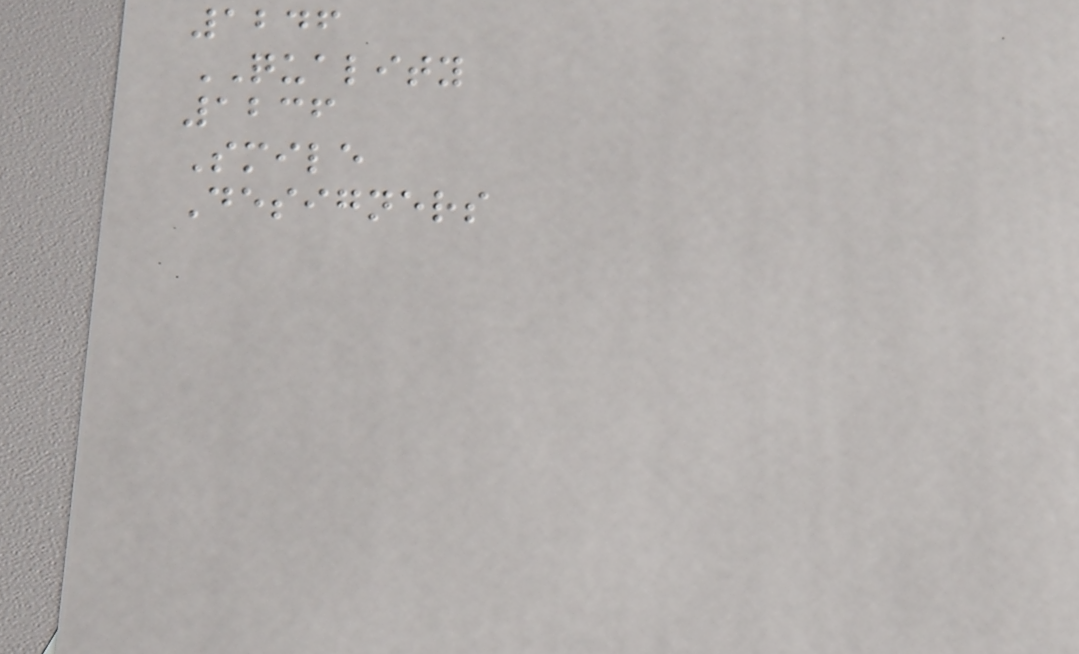1246
QUALITY
1236
Smile
Designers
